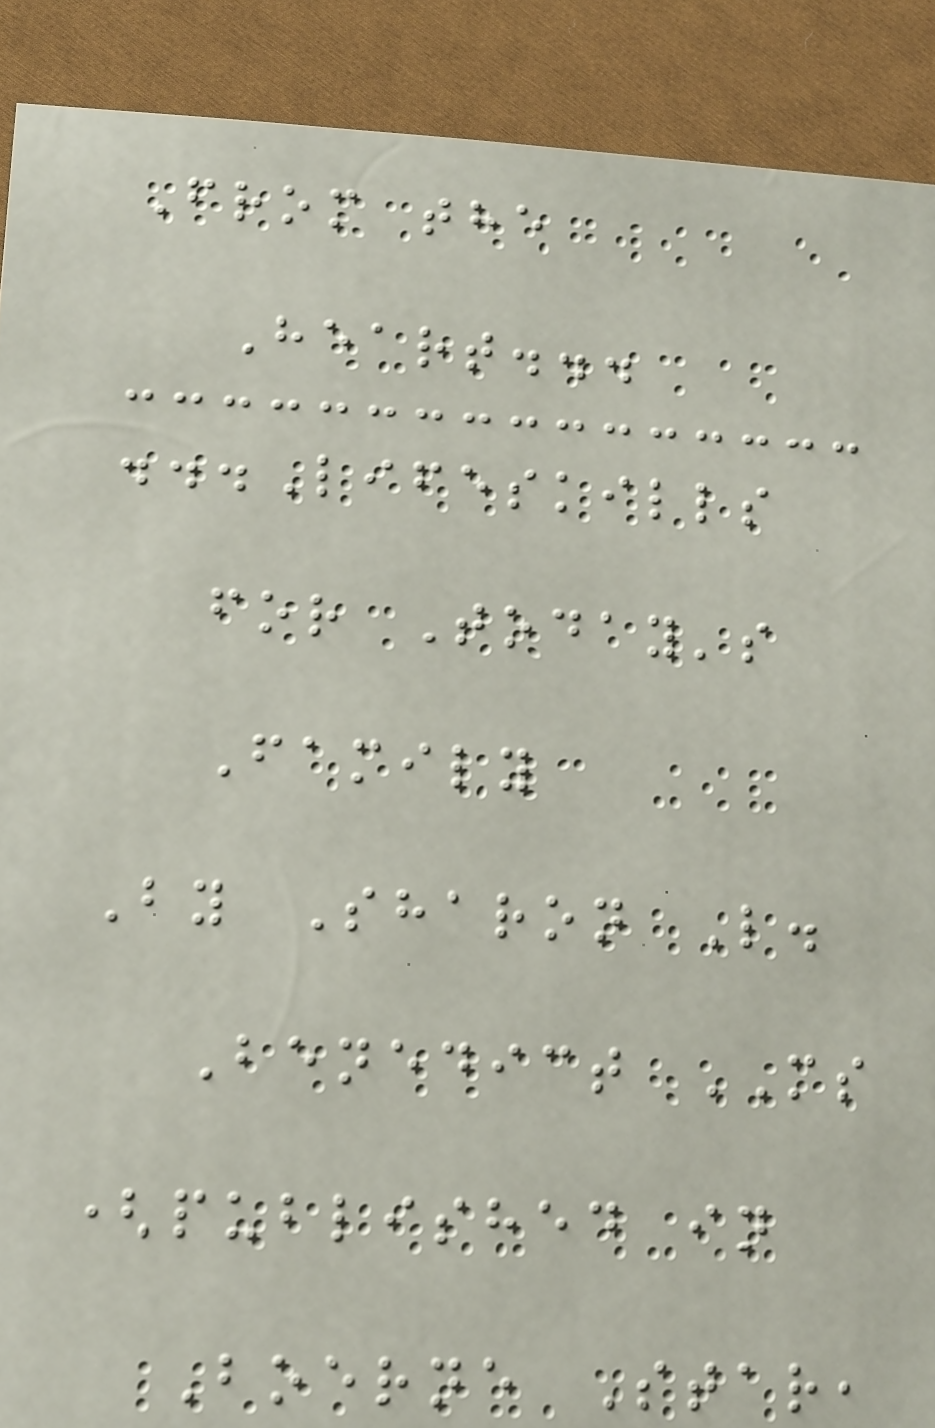From the
Heart...
...Lifeskills
for Today's
Family
By Sharon L.
Benedict MS
(published in
Boerne Star,
